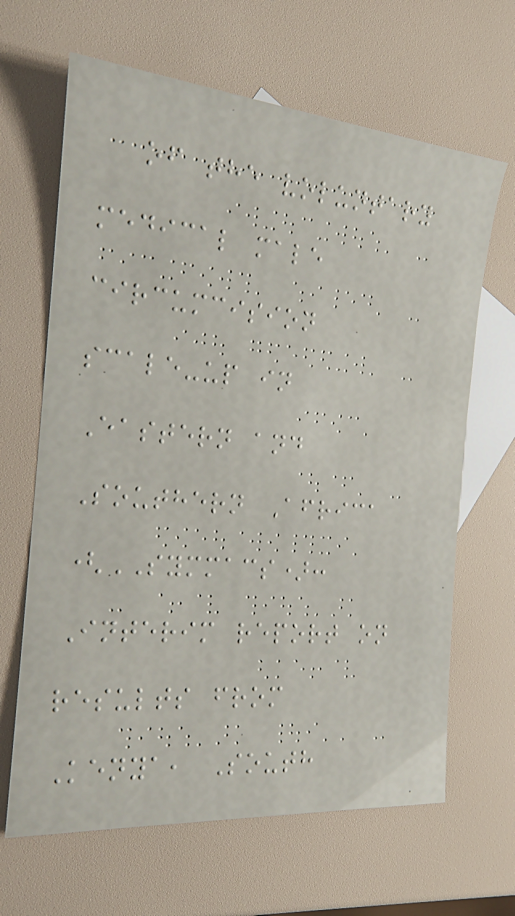of the voluntary
medical male
circumcision
scale-up in
Eastern and
Southern Africa
(SYMMACS):
Interim report on
results from
Kenya, South
